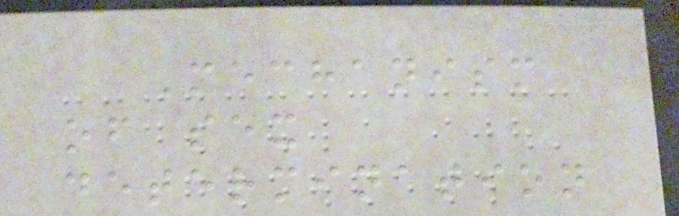Mechanism
of sex
determination
